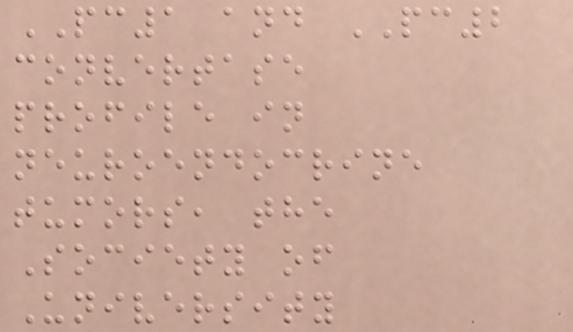PC1 and PC2
convertase
profile in
neuroendocrine
tumors, the
Society of
University
